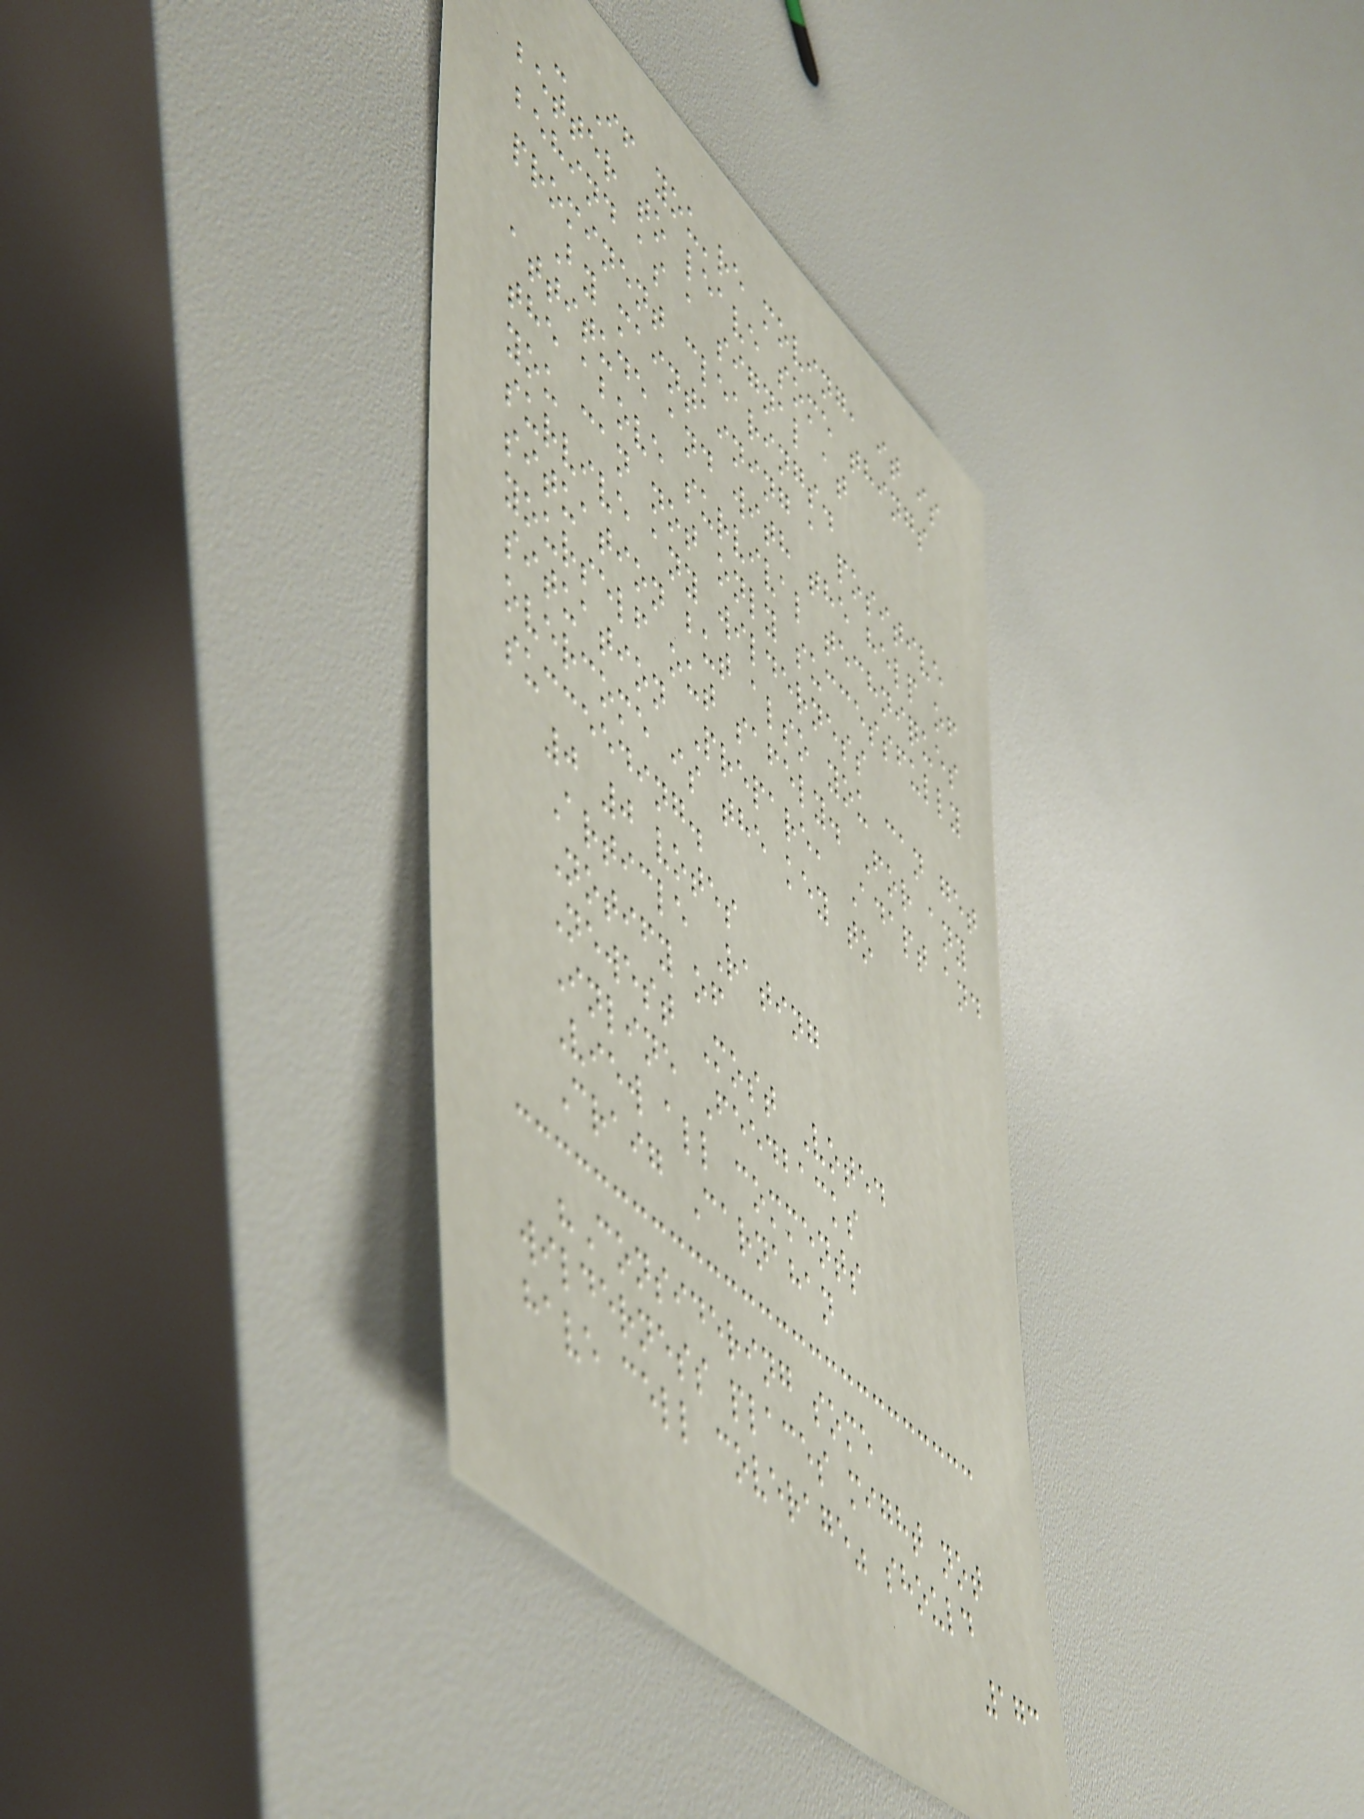- If you're moving, it is
better to leave some things
behind as a signal at
prominent clearings.
By maintaining a positive
attitude and with the help of
the above survival techniques
you can not only successfully
survive any wilderness
situation but also you can get
yourself out safely. For any
situation Prepare, Adapt and
overcome is the key to
succeeding.
0 0 votes
Article Rating
Notify of
Newest Most Voted
Inline Feedbacks
View all comments
Craig Carnahan
"Considering some
wilderness places might not
have cell coverage" should
173
